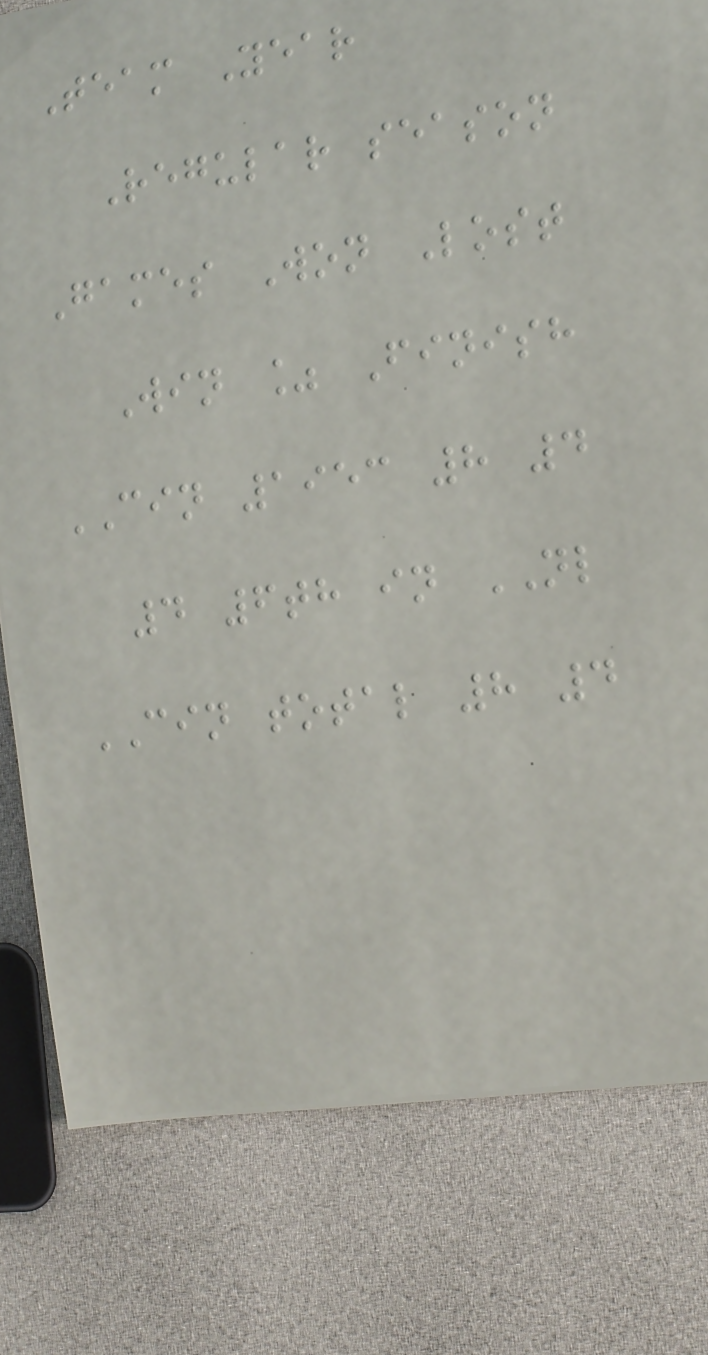Team Year
Regular season
Games Won Lost
Win % Finish
CIN 1953 8 4
4 6th in NL
CIN total 8 4
